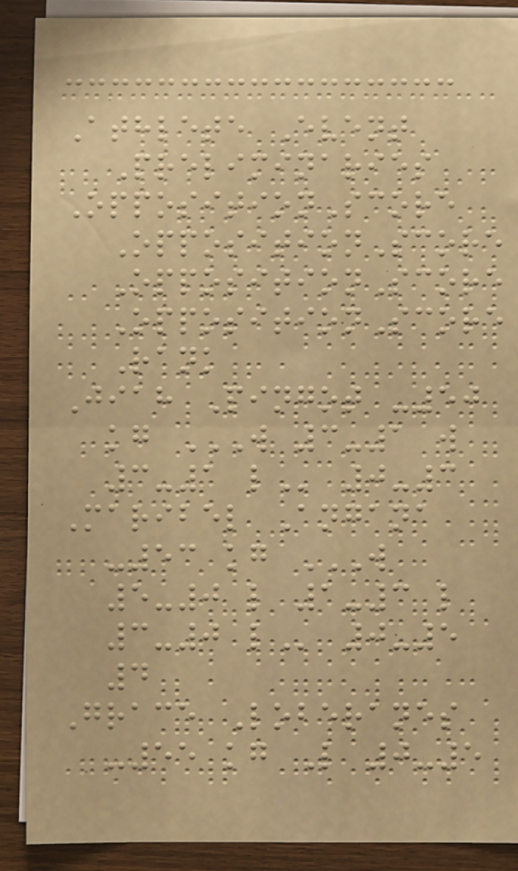Athlete Event
Preliminaries
OppositionScore
OppositionScore
OppositionScore
OppositionScore
Rank
Jiah Pingot -50
kg W 3-1 W
3-1 L 0-3
Maribel Angana
-53 kg W
5-0 L 1-3 L
3-0 L 0-5
4
Grace Loberanes
-55 kg L 0-5
